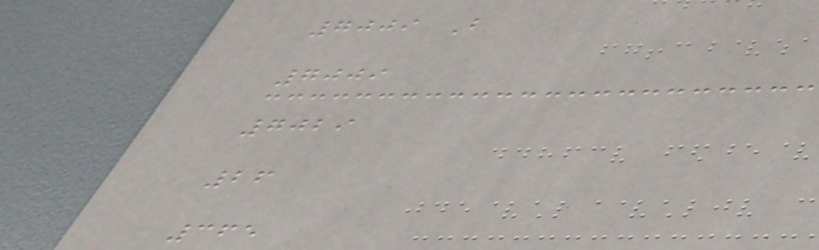7009 B
7009
7029
26
365
